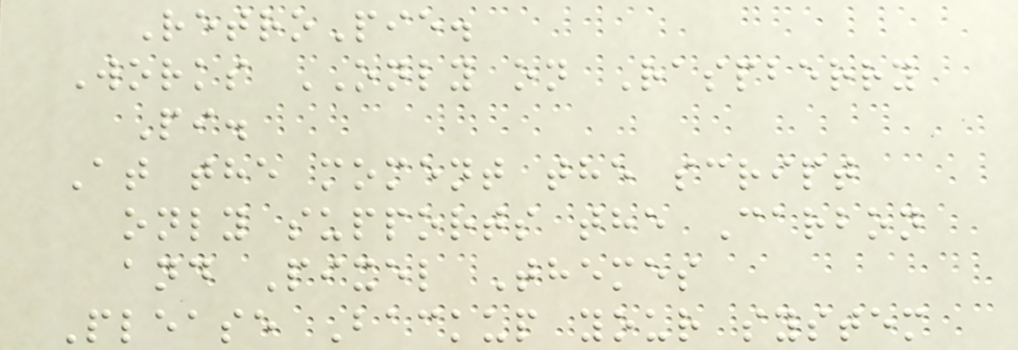RetroPie.
Works ONLY on Raspberry
Pi.
At the moment the script
only supports the Carbon
and Pixel Themes
Please Backup your system
